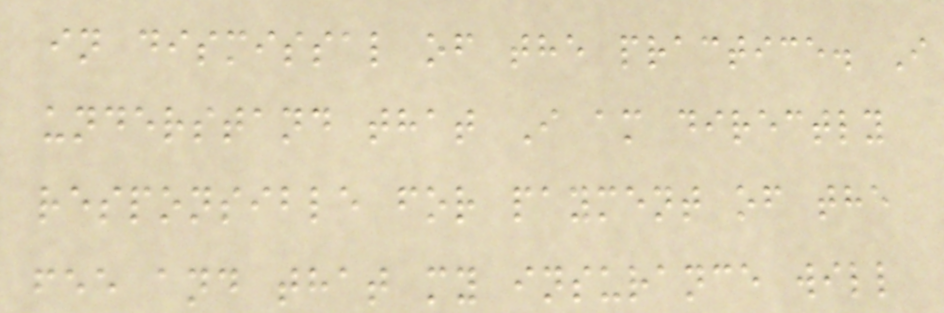in dismissal of the practice. I
understand that I am directly
responsible for payment of the
fee and that my insurance will
